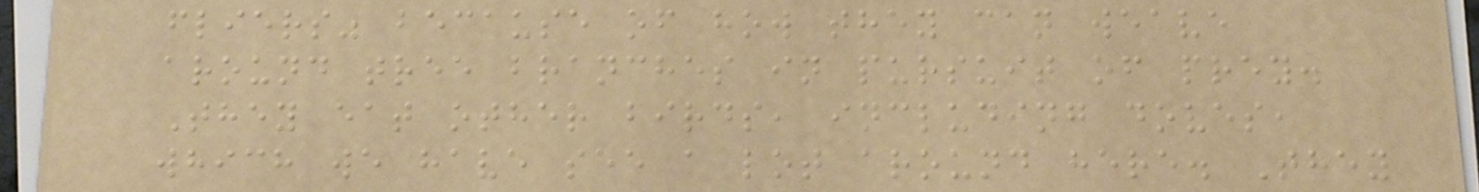fliers" because of how they can weave
around tree branches in pursuit of prey.
They eat other birds, including doves,
which we have see a lot around here. They
